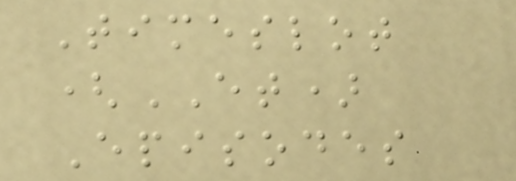Timeslot
(ET)
Episodes
